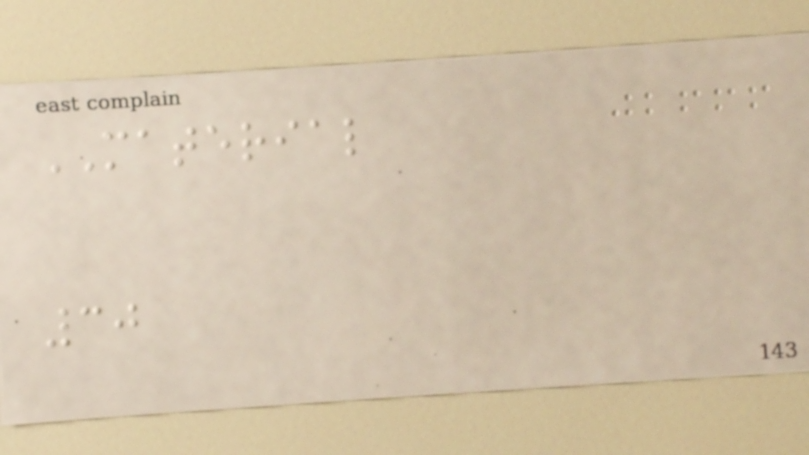MATERIAL
30
